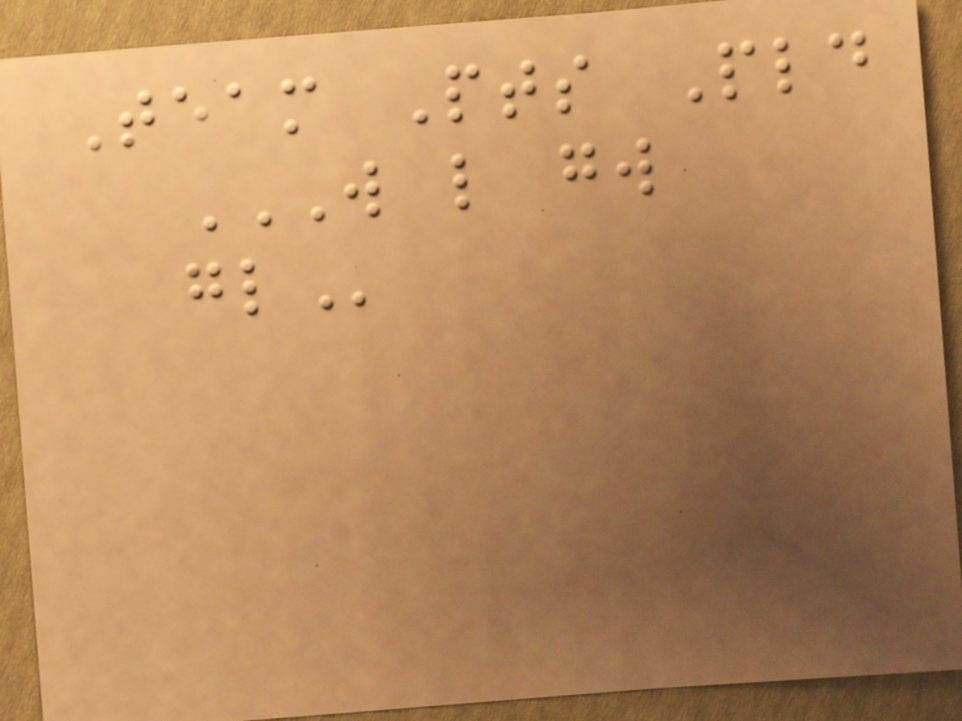Team Pts Pld
W L GW
GL
